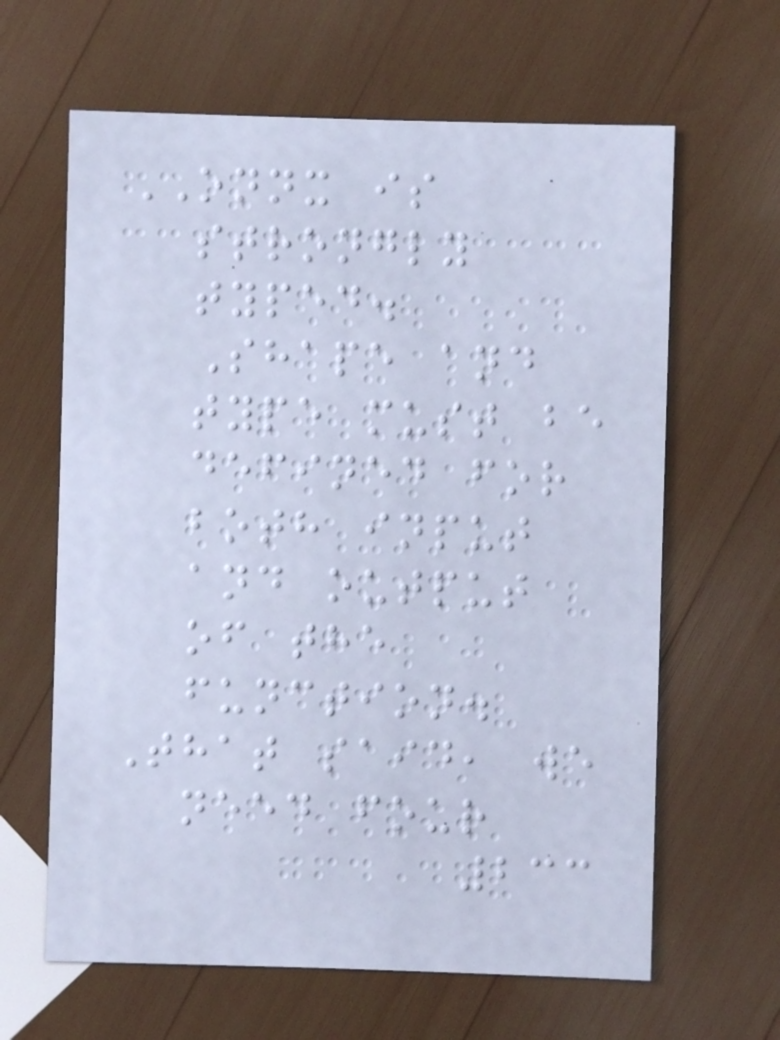ONNX is
strongly
typed.
Shape and
type must be
defined for
both input
and output
of the
function.
That said, we
need four
233
